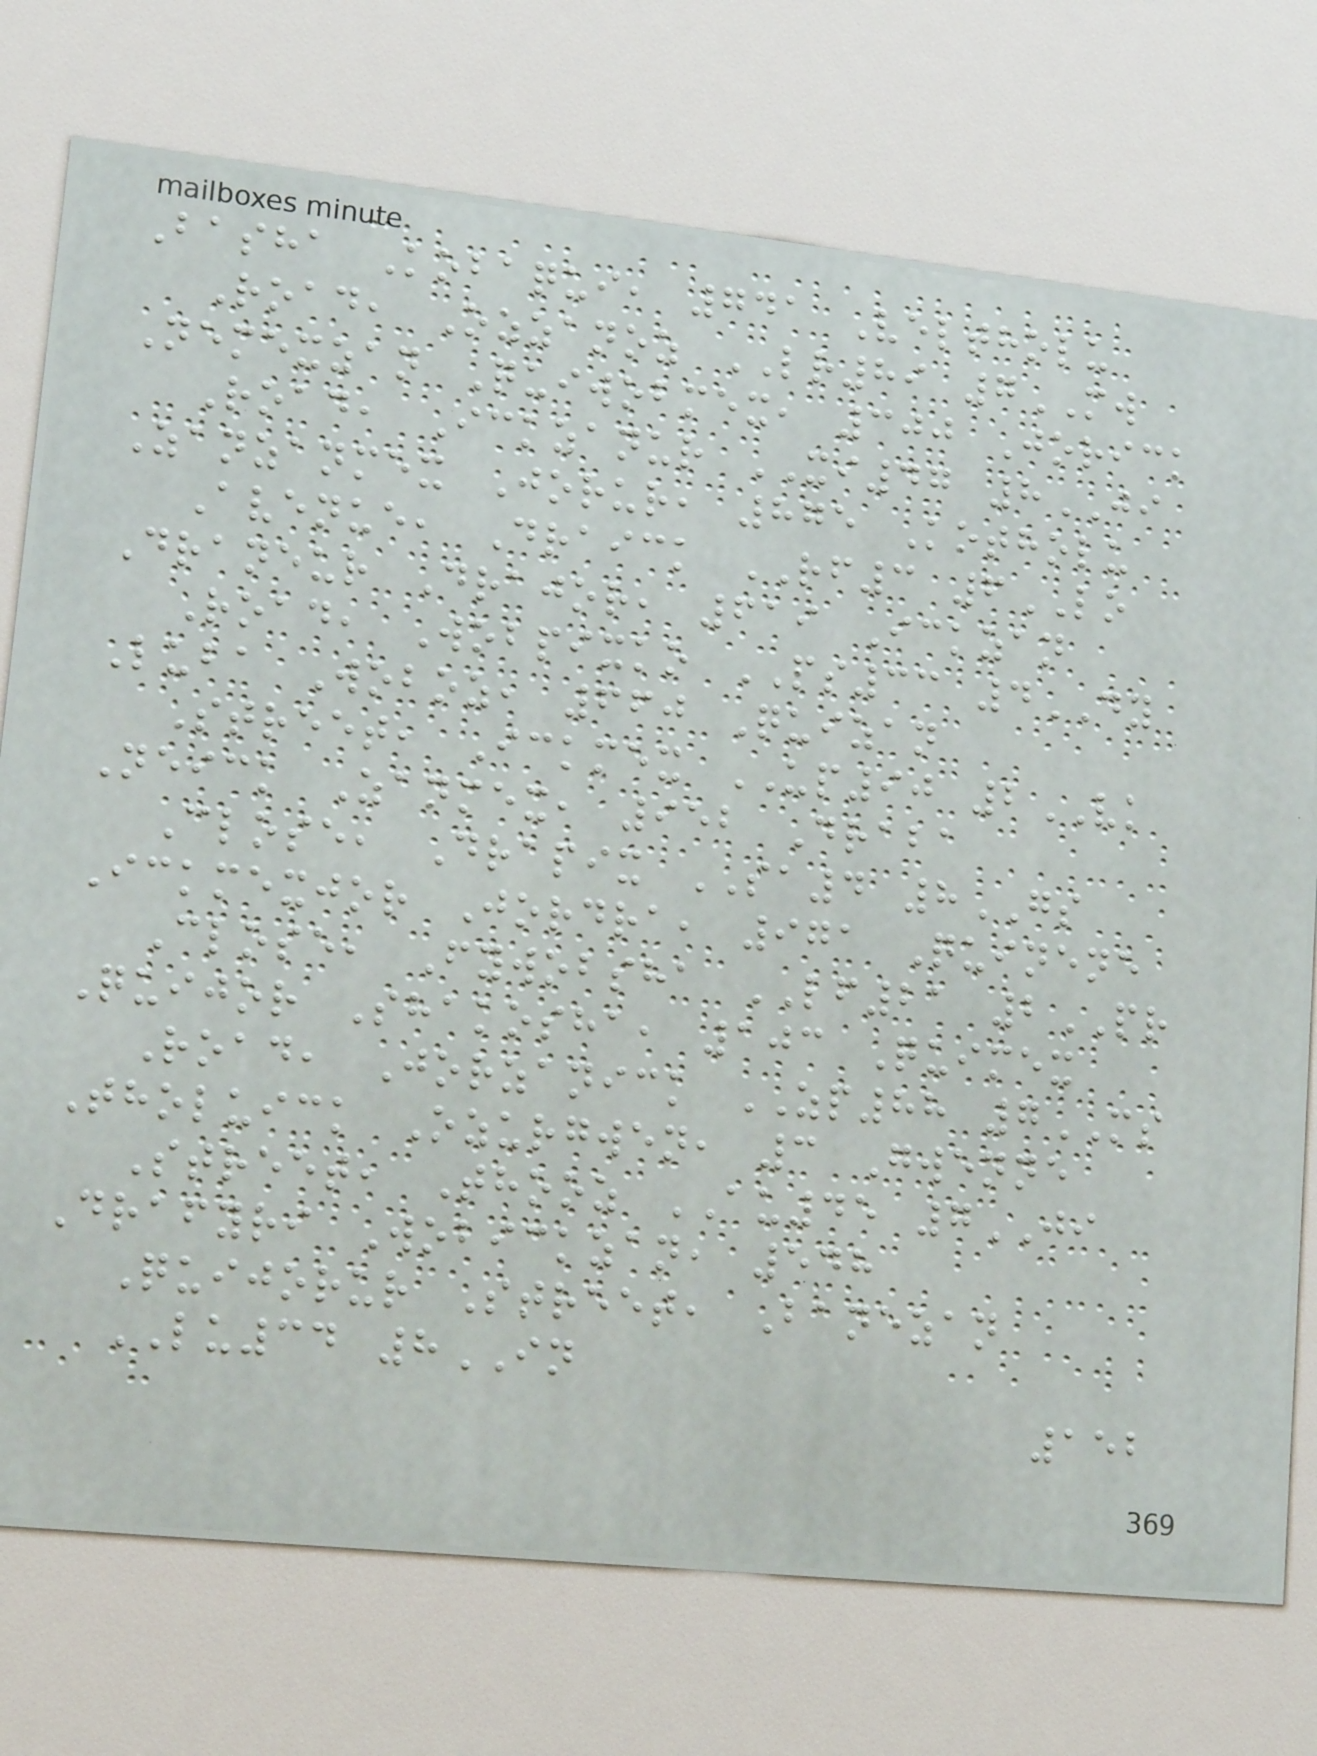Basha Kobaqui, 741 Veltholu
Road, Ozzanoz LR89 7MW
Nemexzan Quiwobmex, 300 Jorick
Road, Ickzanur XI47 8JI
Zanzanmex Jorur, 875 Kotholu
Avenue, Draick RF3 6LO
Draneur Drajor, 619 Ickzan
Road, Wobpixko PS33 4DY
Luba Woboz, 660 Quizan
Street, Ickmex UP90 2VK
Neick Zanmex, 952 Draba
Close, Drapix SA4 8GS
Ickmexjor Jordra, 971 Quinene
Close, Fywobsha LF21 2PR
Quijor Shakosha, 103 Quimex
Road, Jorzanick ZP88 7MS
Tholuick Ozurgwen, 3 Gwenne
Street, Thooz AU45 7JI
Drafyri Wobickzan, 548
Quijorur Street, Banezan
LU34 8IN
152
